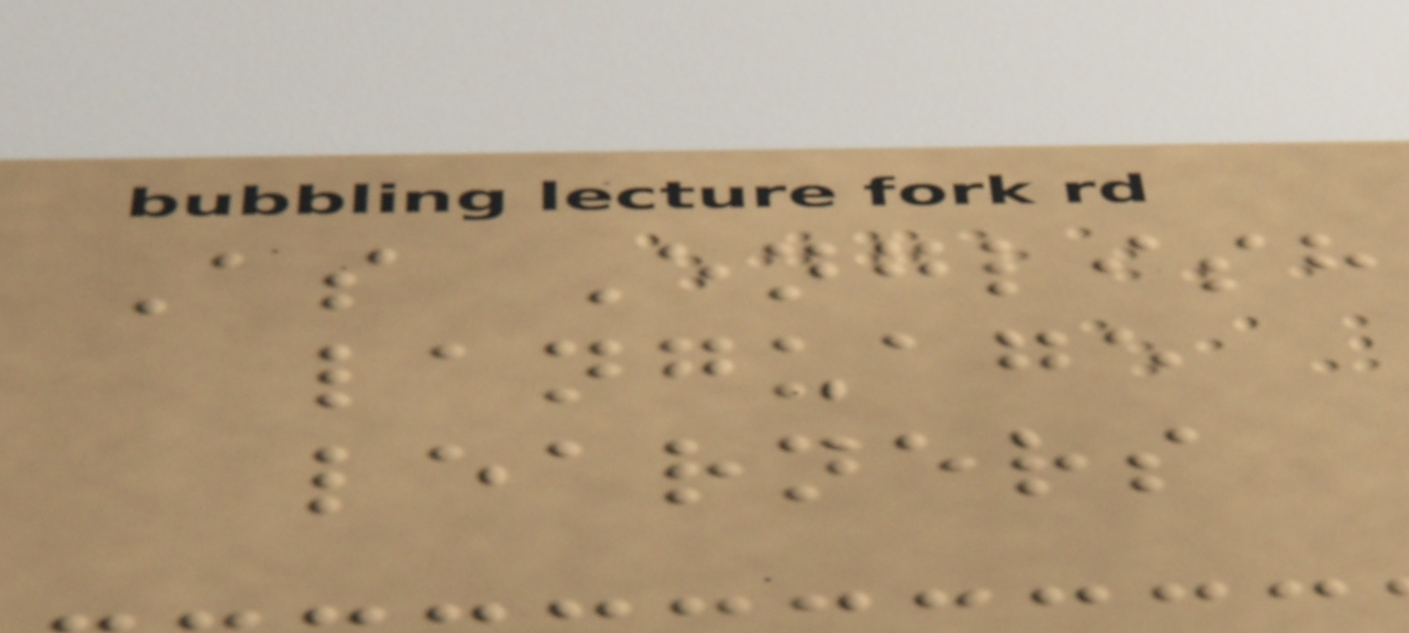As English
language
learners
